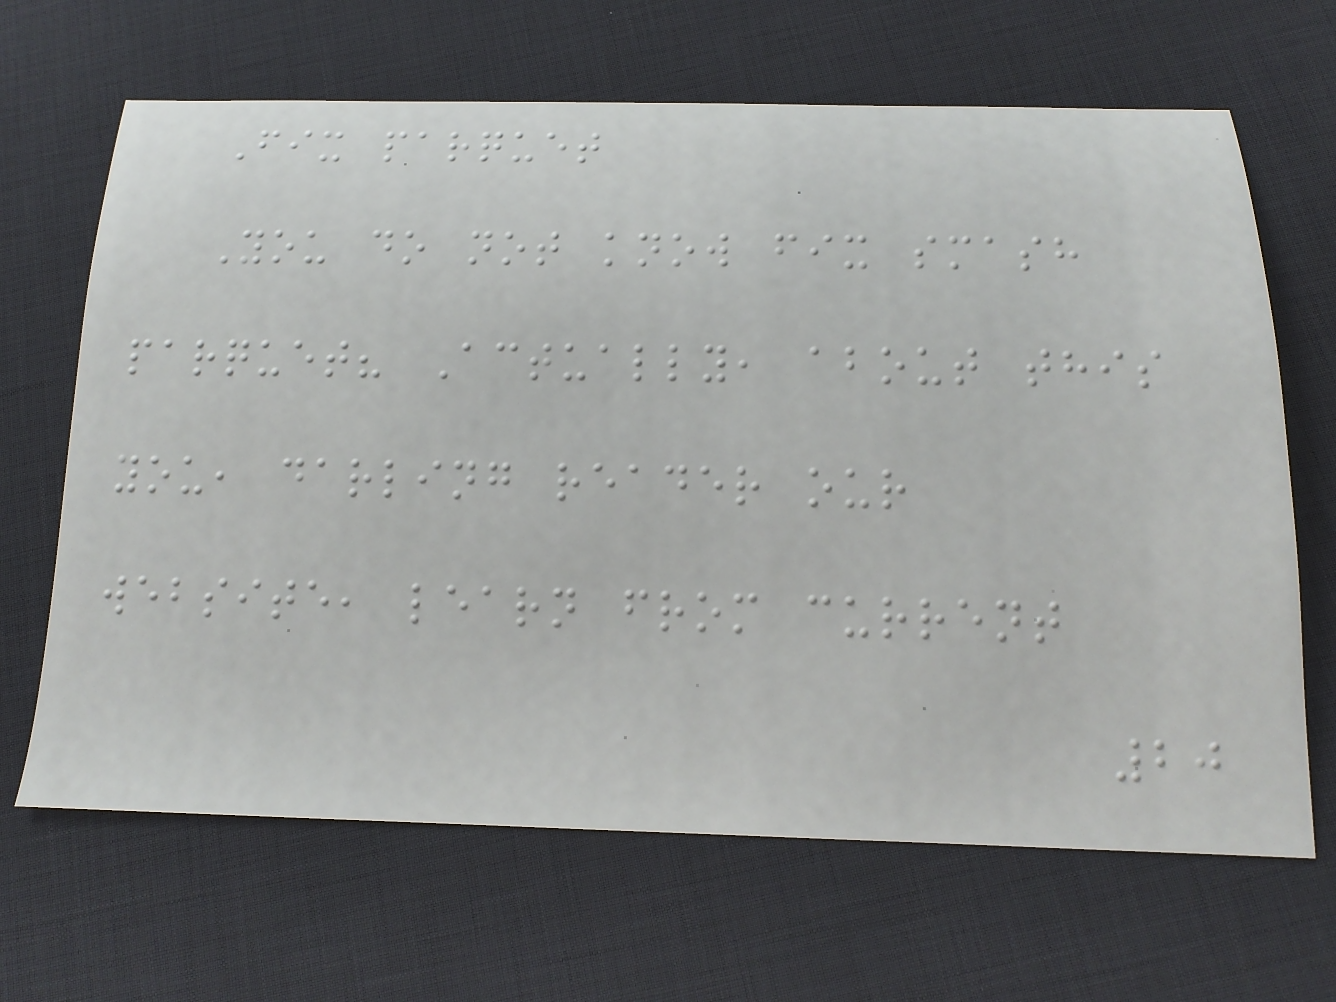Fix parquet
You do not know fix smash
parquet? Actually, about this
you, darling reader our
website, learn from current
20
